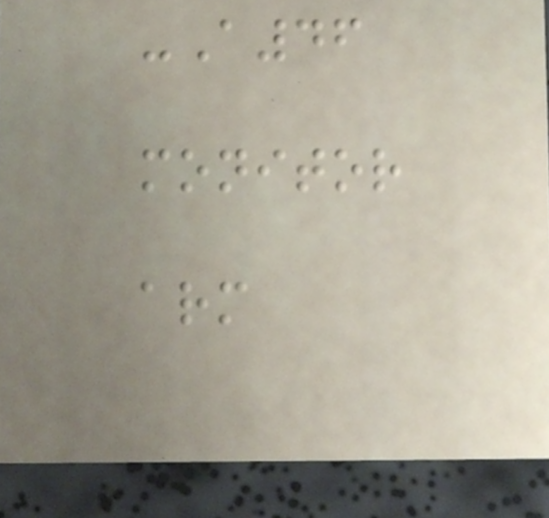-A46
monitor
arm
